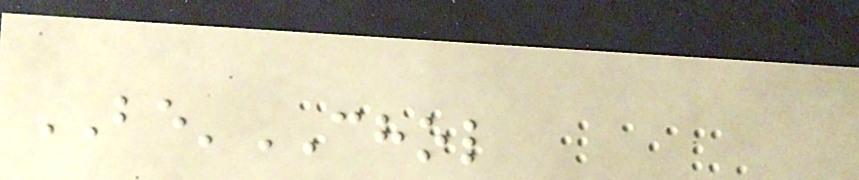BE'CHOL
